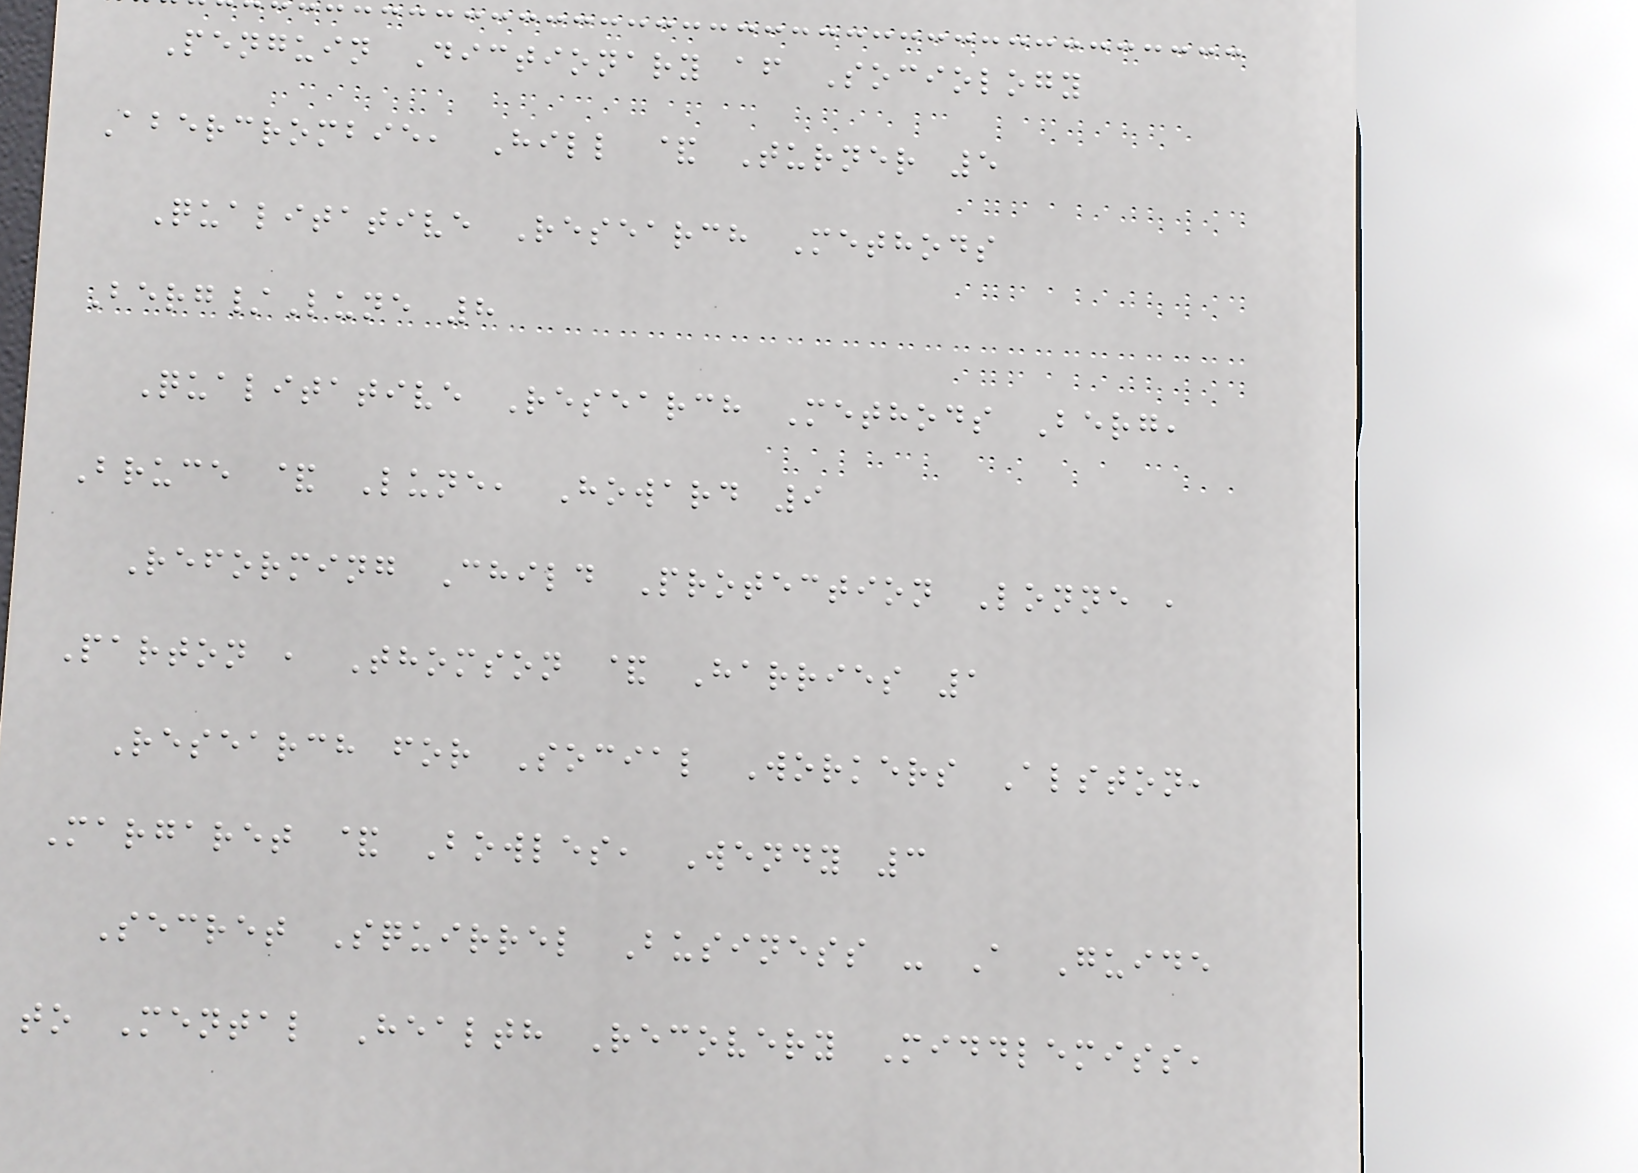Penguin Dictionary af Sociology
Abercrombie, Hill & Turner 5
Qualitative Research Methods
Berg/Lune 8
Qualitative Research Methods Berg,
Bruce & Lune, Howard 9
Reforming Child Protection Lonne ,
Parton , Thomson & Harries 1
Research for Social Workers Alston,
Margaret & Bowles, Wendy 3
Secret Squirrel Business - A Guide
to Mental Health Recovery Middlemiss,
